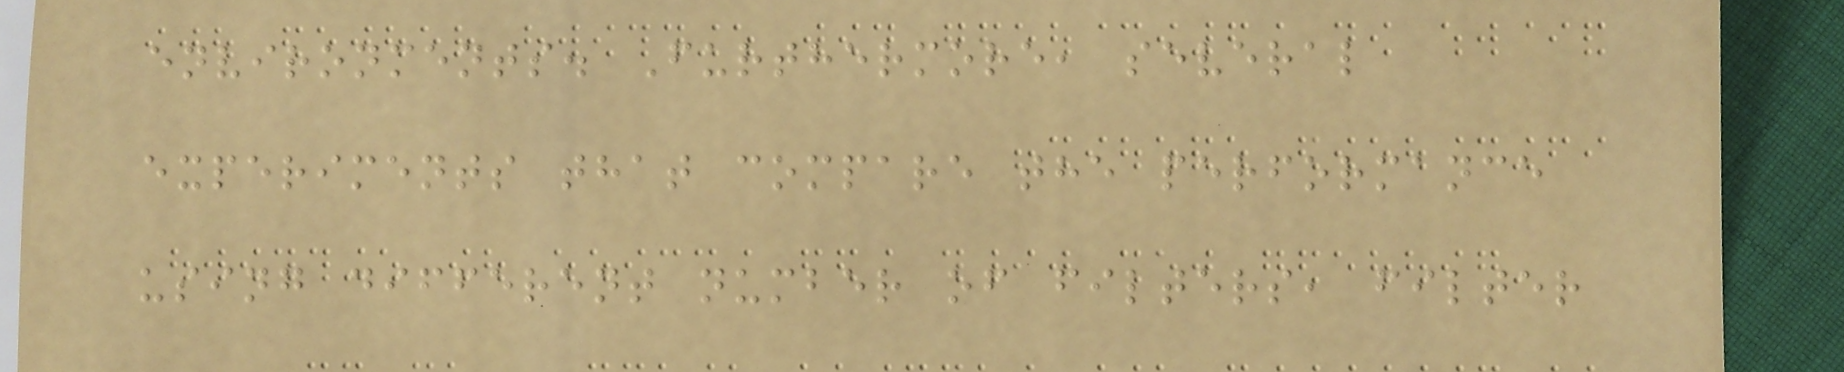environments. Furthermore, several
experiments that compare the performance
using different number of filters, filter
